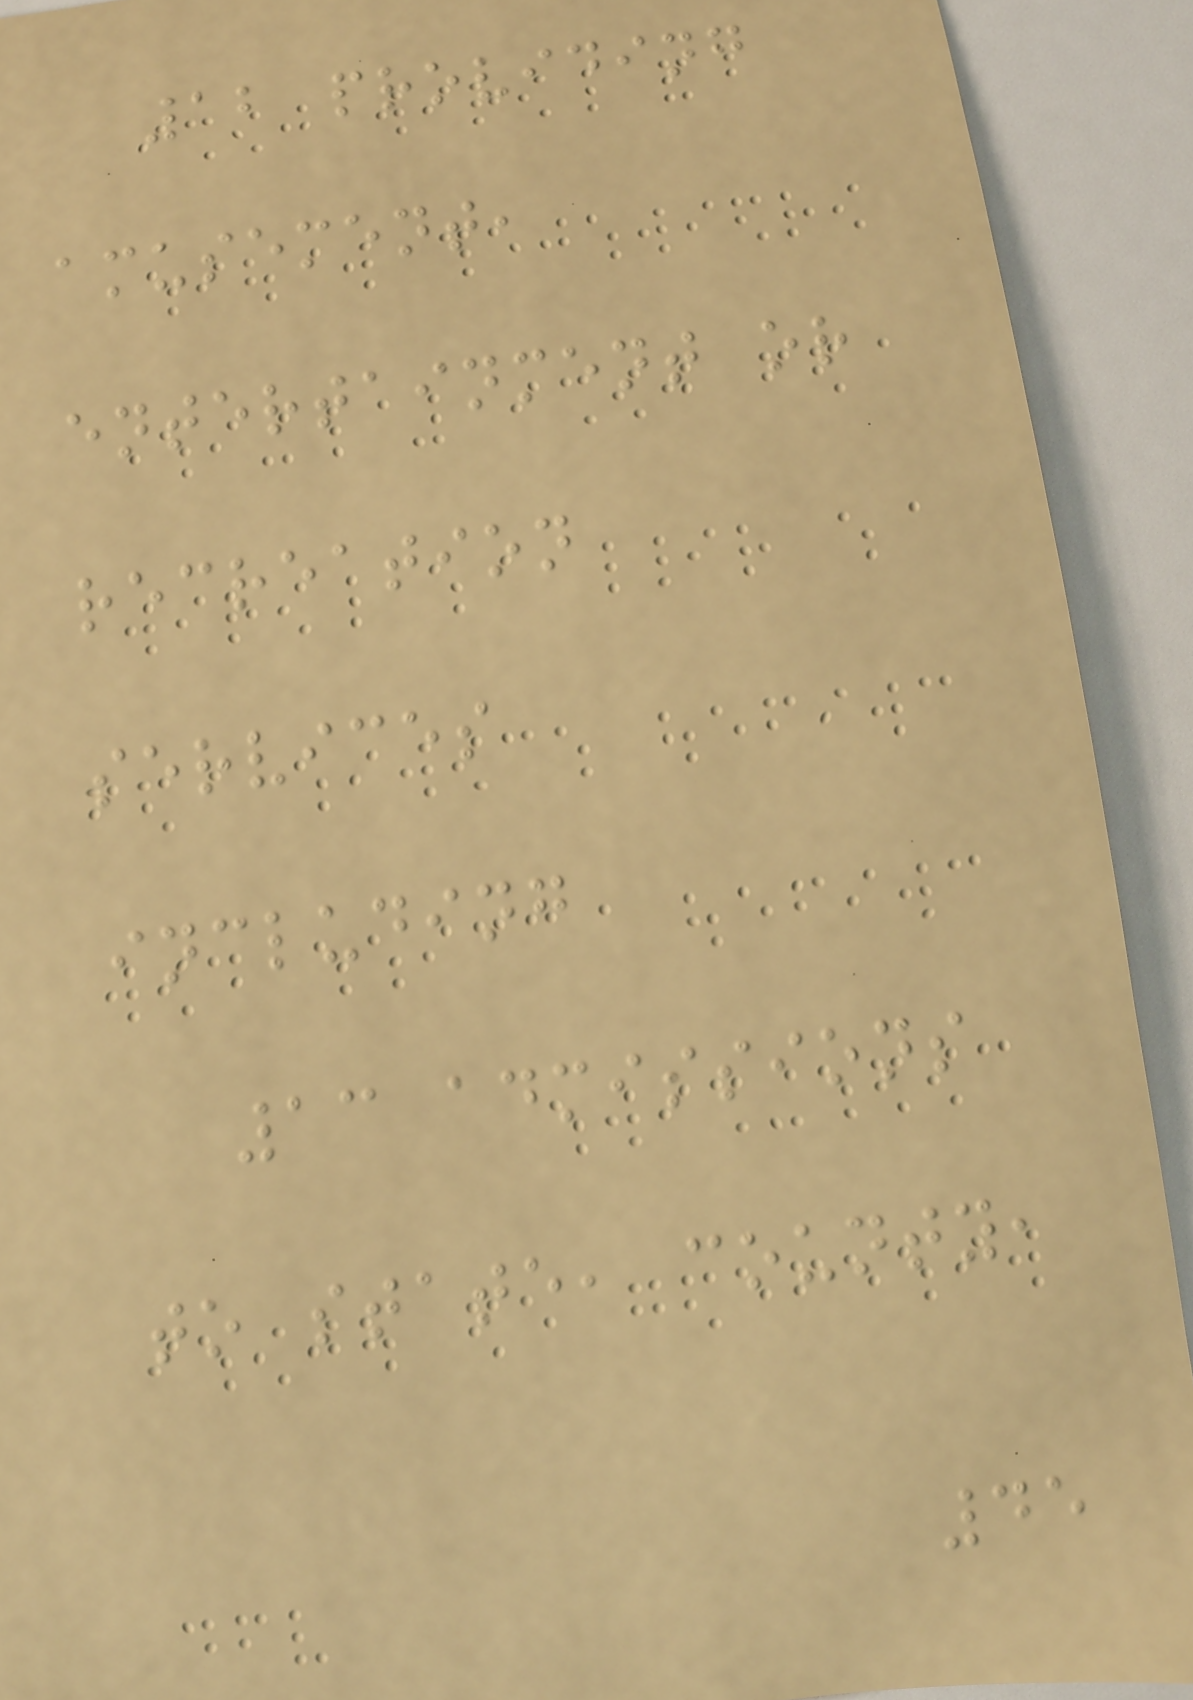12 providing
amusement,
entertainment or
recreation
services
including
13 admissions
to state, county,
45
